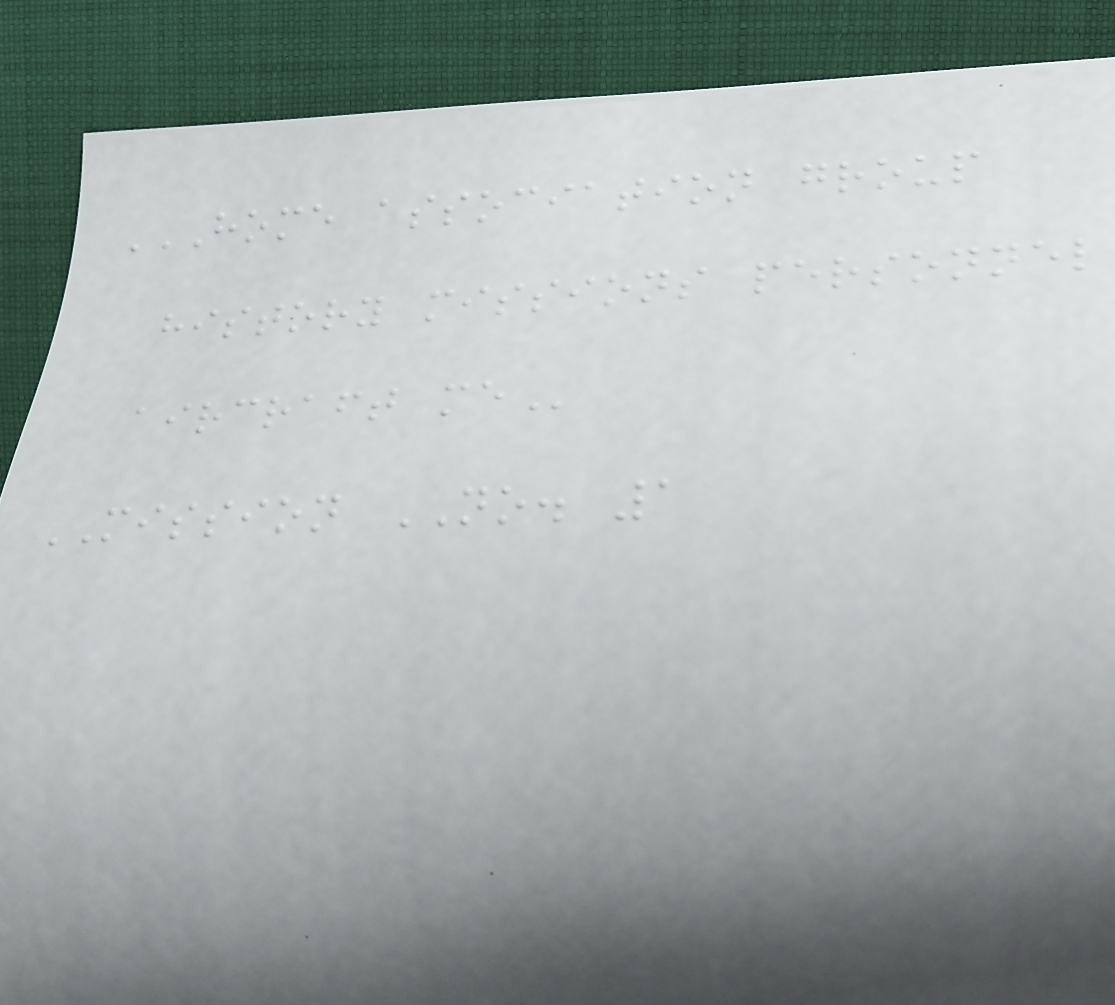HOME ASSOCIATION GROUP
HISTORY MISSIONS PERSONNEL
AIRCRAFT ME
MISSION NO. 1
